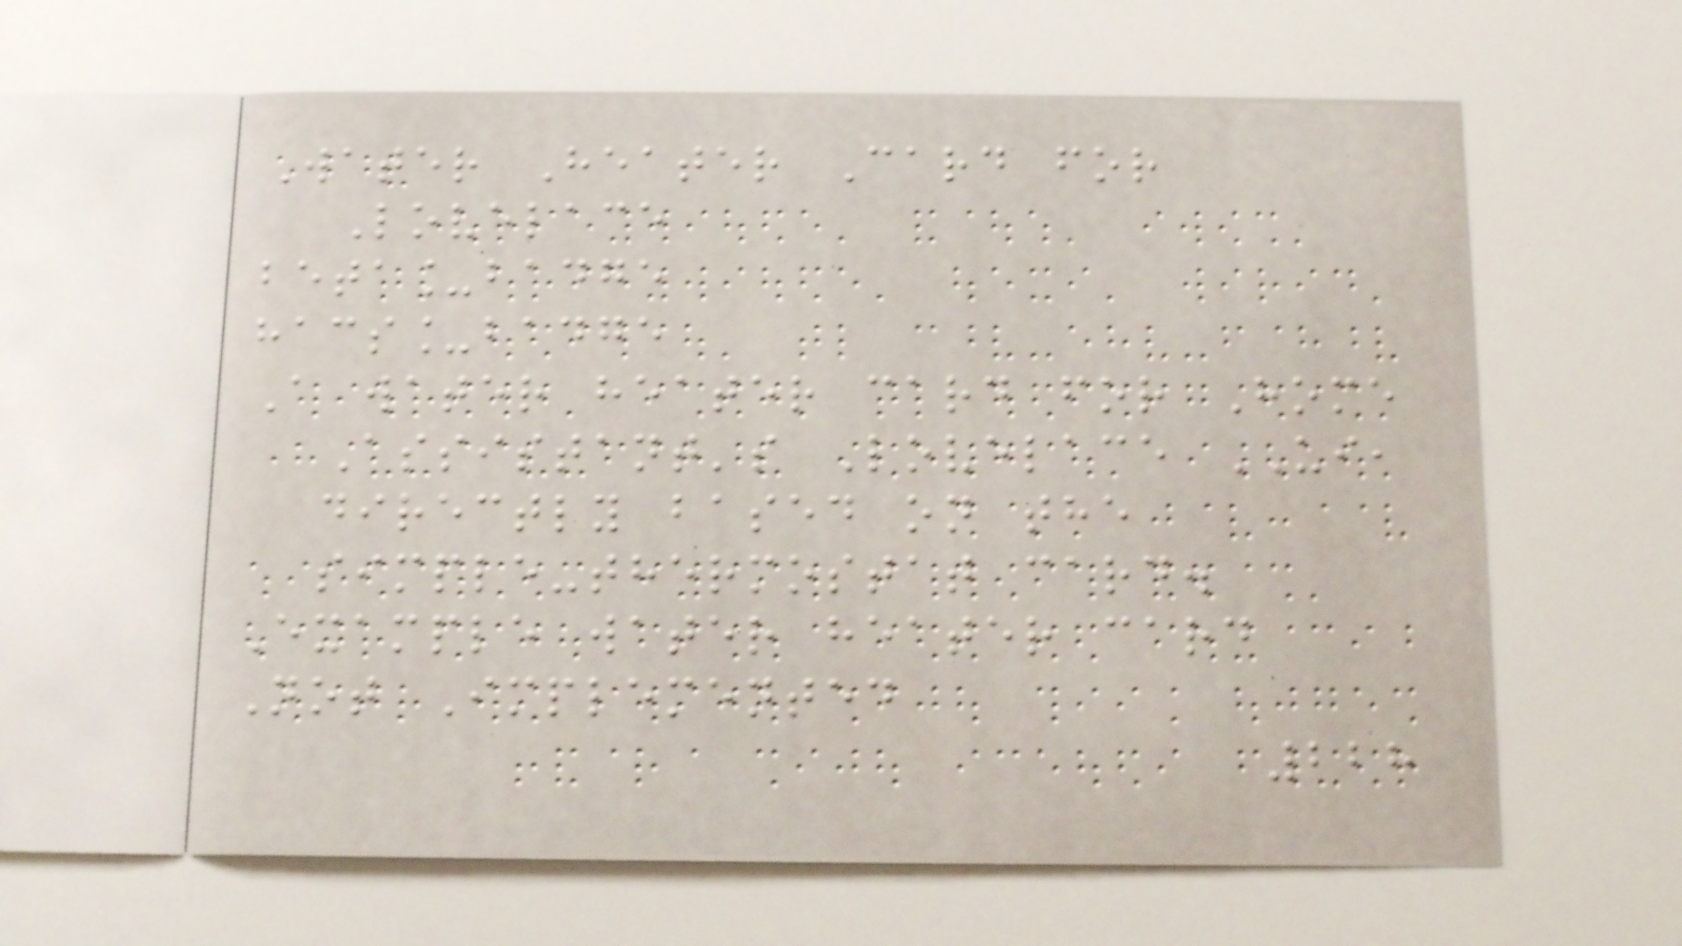Water Heater Card for
Lovelace
beta_badge
hacs_badge
A water heater card for Home
Assistant's Lovelace UI,
directly based on the
simple-thermostat card.
Example water heater card
Not Implemented
228
